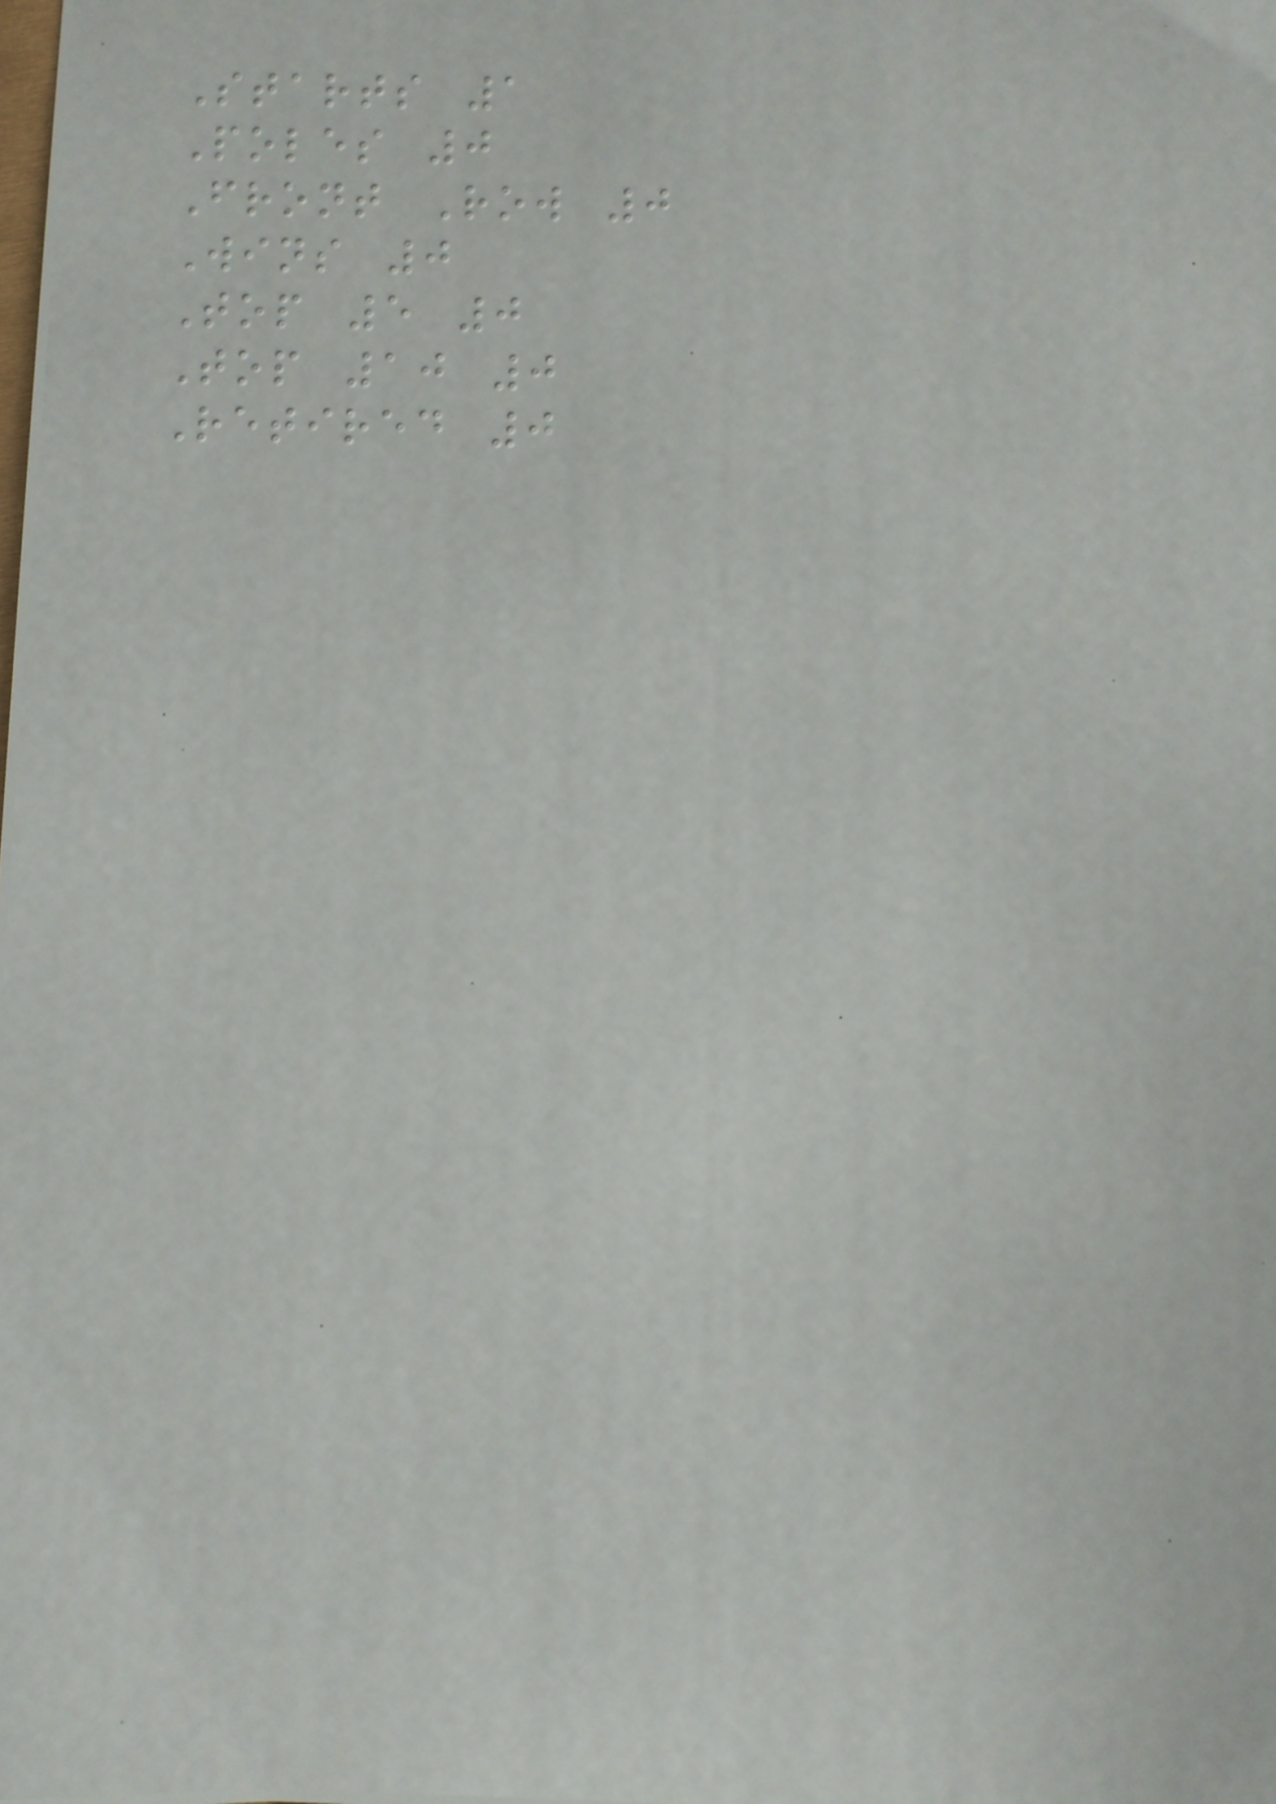Starts 1
Poles 0
Front Row 0
Wins 0
Top 5 0
Top 10 0
Retired 0
